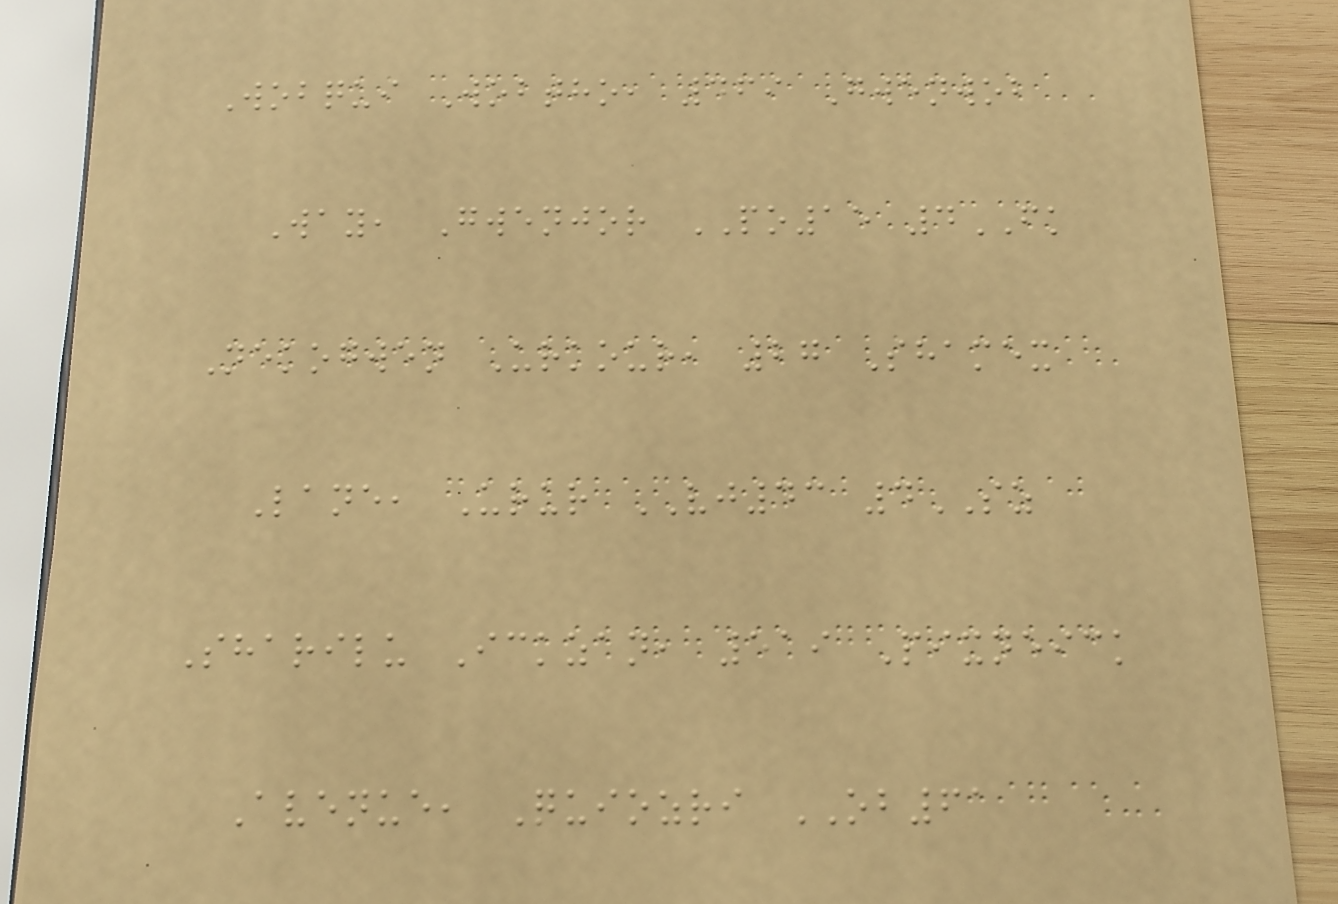Wobqui Wobtho, 469 Gwenwob
Way, Gwenjor PO15 4FK
Nekogwen Urkour, 27 Shamex
Lane, Urur VJ43 4SZ
Sharilu Ickzan, 519 Pixneick
Avenue, Quiozri OB61
